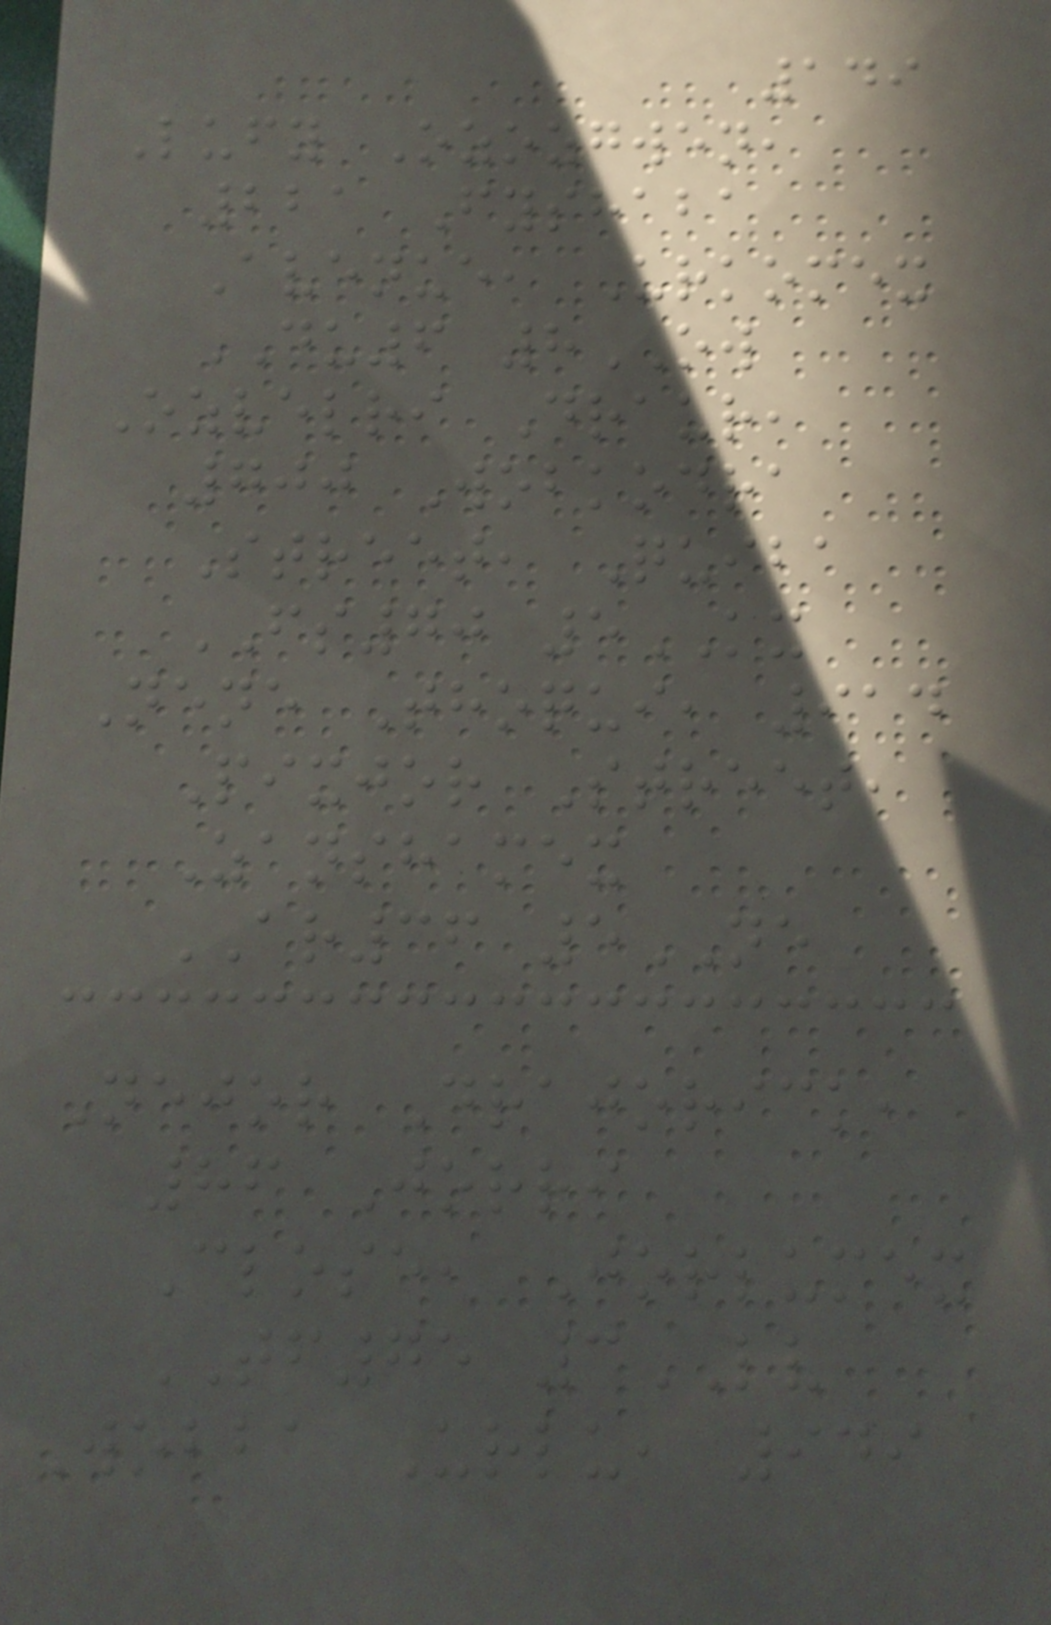149
Lufy Ozozgwen,
221 Fyshaba
Avenue, Urkomex
DU6 8OW
Ozvelri Draur,
700 Wobkodra
Street, Quiba
FS70 5KX
Nene Thoqui, 914
Pixjor Street,
Zanshamex
AR36 5NE
Nejor Drajorick,
86 Jorri
Close, Jorlumex
TF75 3LV
Wobba Urlu, 949
